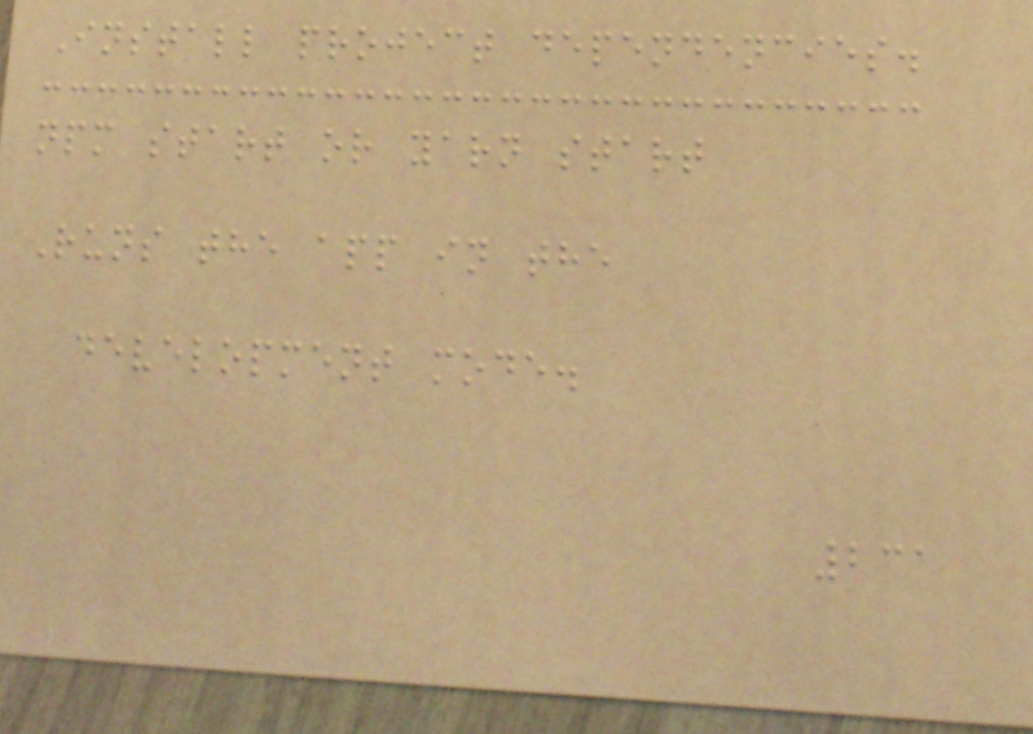Install project dependencies.
npm start or yarn start
Runs the app in the
development mode.
231
